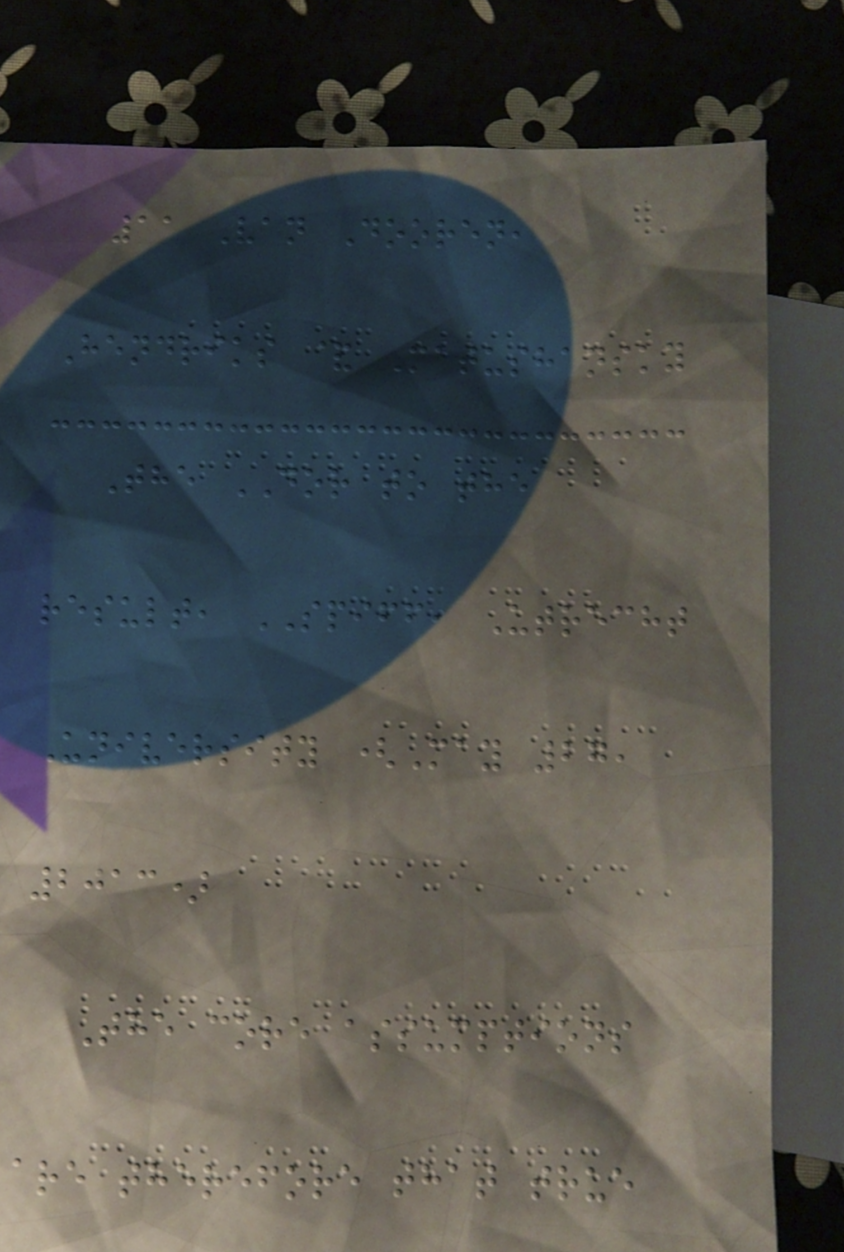11 Van Dooren,
Hendriks & Matushansky
The DOR to the
result, SPIFF, Utrecht
University (May 27,
2013)
The core assumptions
are therefore that true
